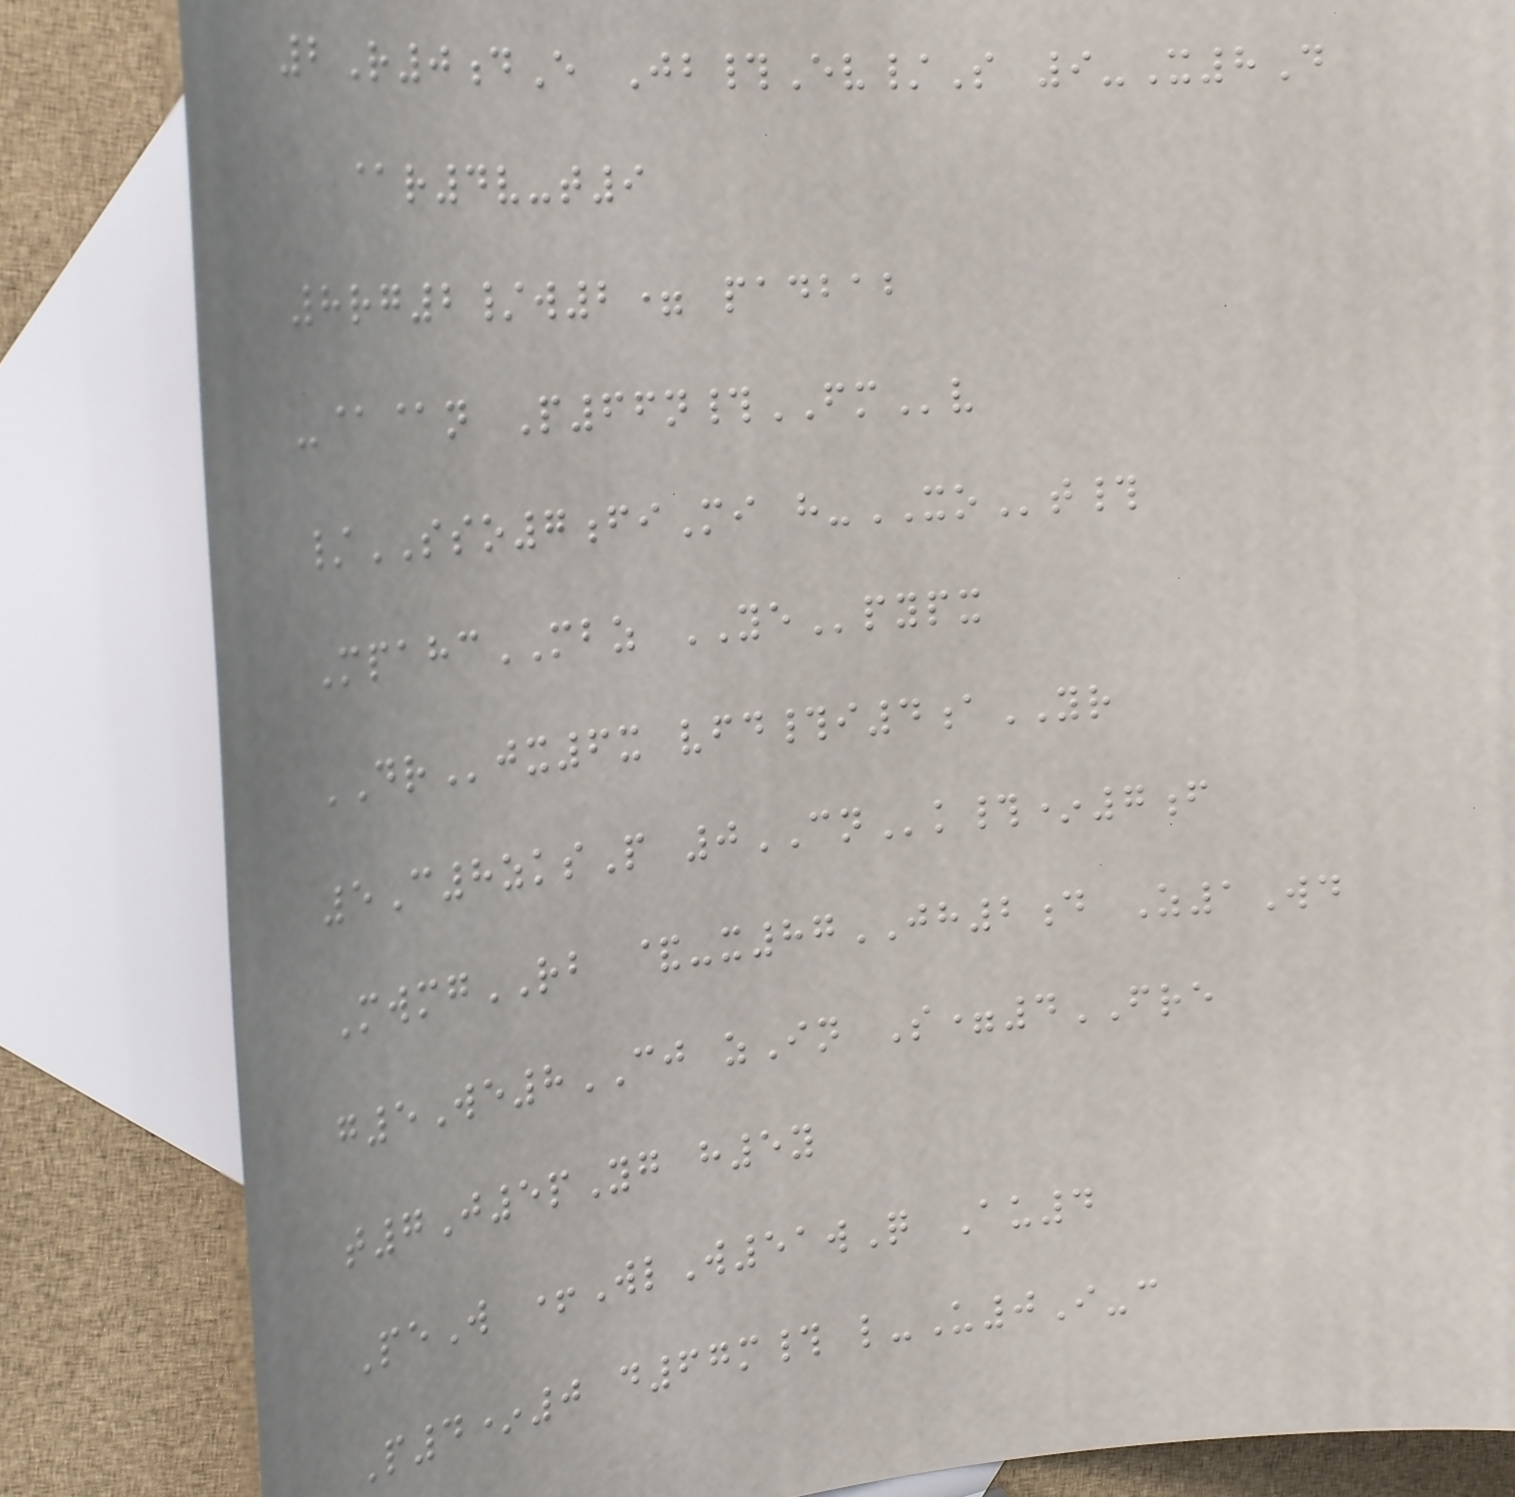2R0dE Jb#Ev/S 9-X8D
@r4v-t9
8rg2/w2= padbab
-@@n P66n#FMv
/SSO7fiMi h-XOt#
MpahcMBZ YEpypx
DRjx6x vfd#i4aYR
5C8zksP 0CNk#*7f
MwmgRB &-x87JH2d Z1Wd
g5We8CJ zIn S=4FRE
t7J5pYg h5y
PeW +WlW51wQ Au4
P4*0 d67m# l-U0I-c
